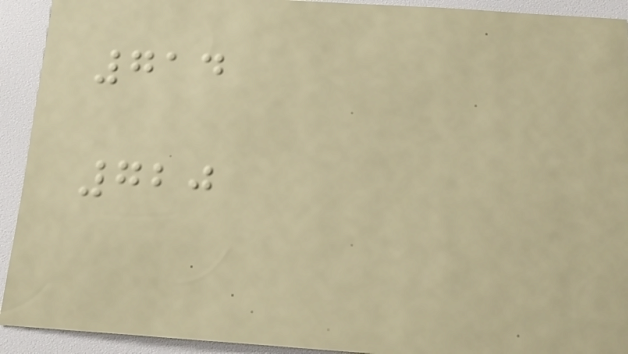714
720
